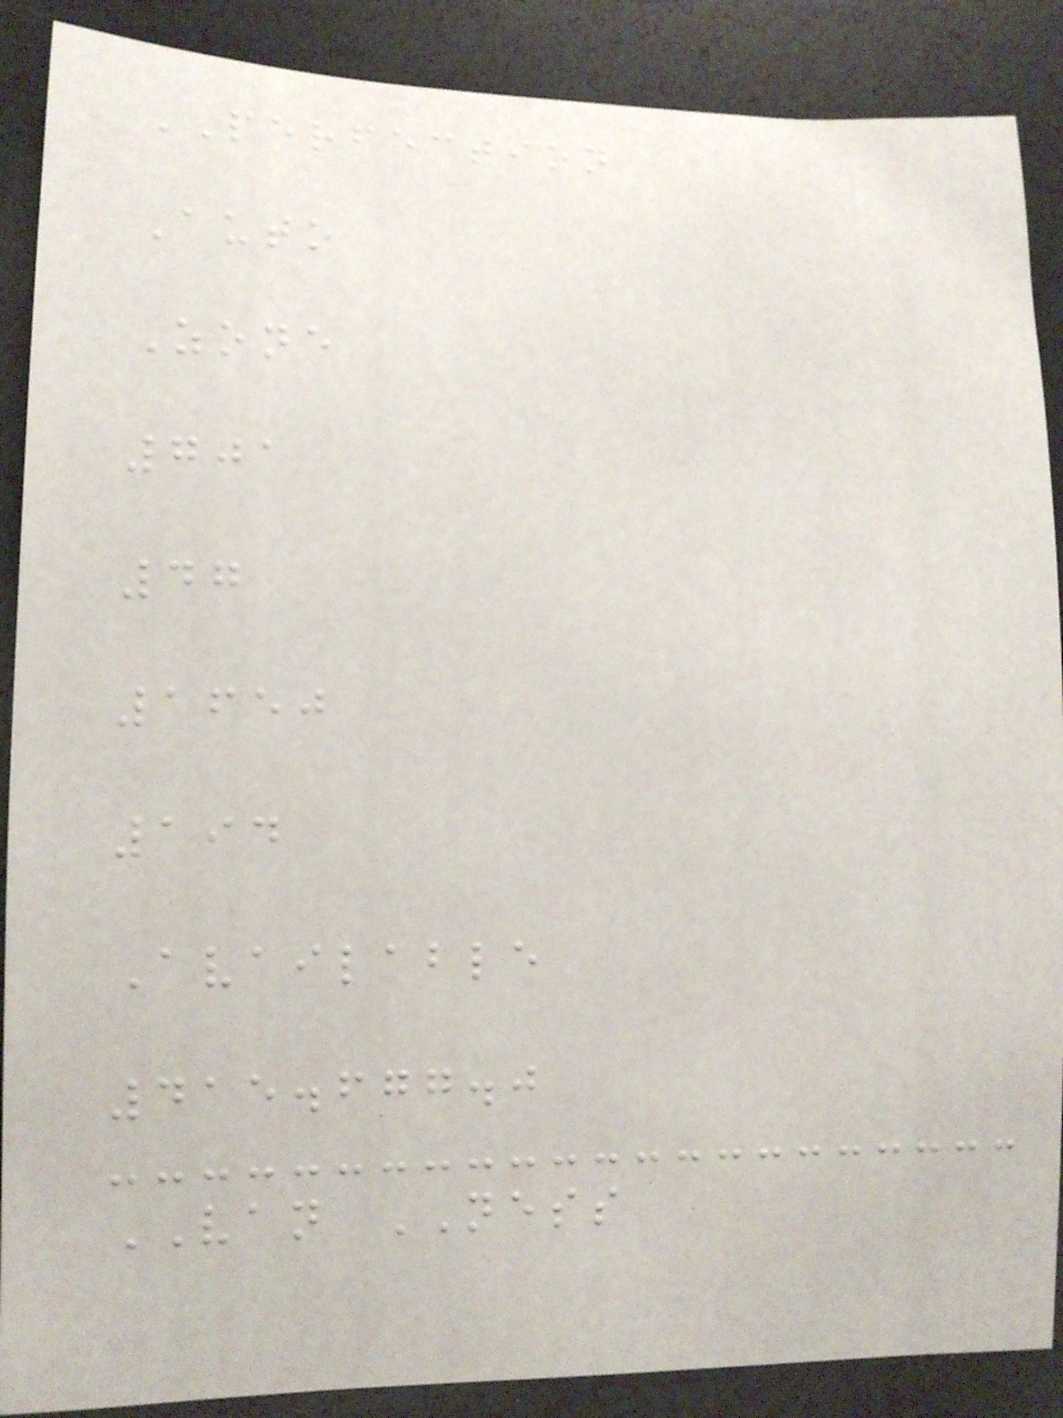PERFECTION
Auto
Zone
701
47
1650
194
Available
415.677.0
VAN NESS
